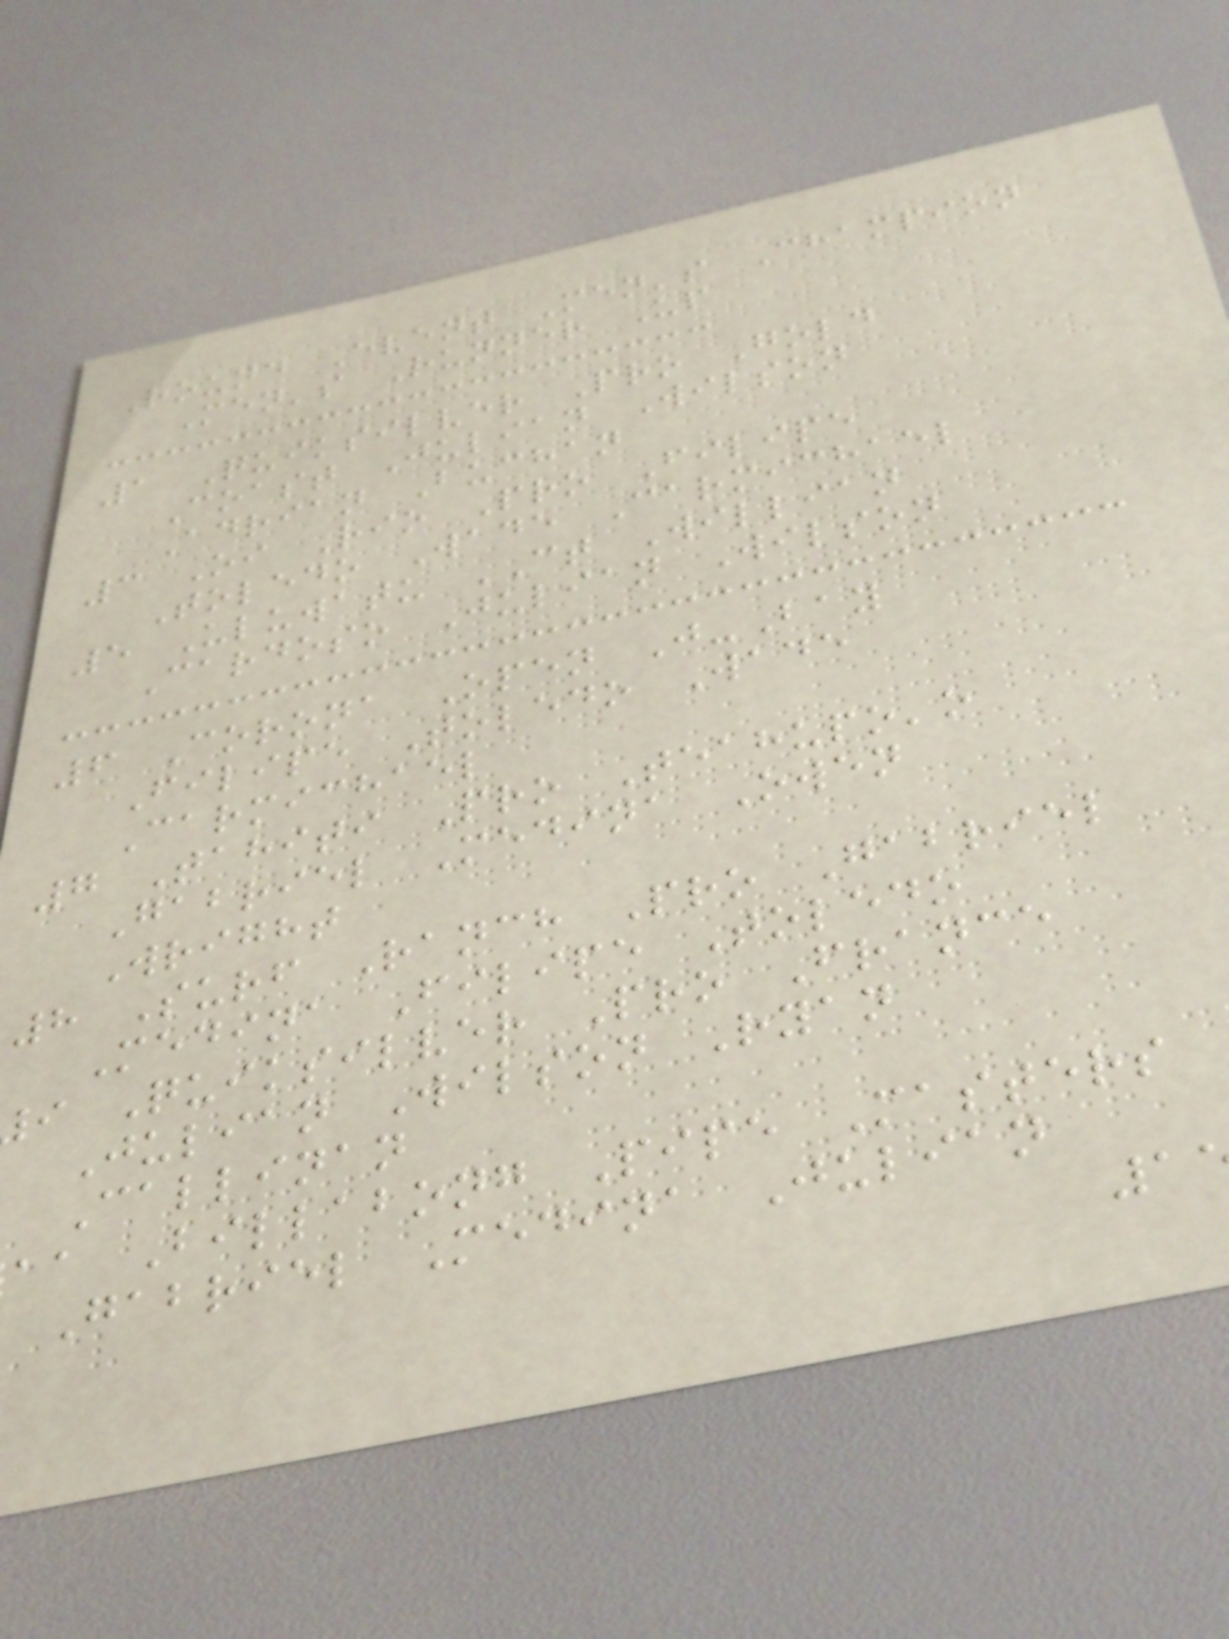Round Event Men's Champion
Men's Runner Up
1 Quiksilver Pro Gold
Coast Julian Wilson
Adrian Buchan
3 Oi Rio Pro Filipe
Toledo Wade Carmichael
5 Uluwatu CT Willian
Cardoso Julian Wilson
6 Corona Open J-Bay
Filipe Toledo Wade
Carmichael
7 Tahiti Pro Teahupo'o
Gabriel Medina Owen
Wright
8 Surf Ranch Pro Gabriel
Medina Filipe Toledo
i Quiksilver Pro France
Julian Wilson Ryan
Callinan
aa Billabong Pipe Masters
Gabriel Medina Julian
